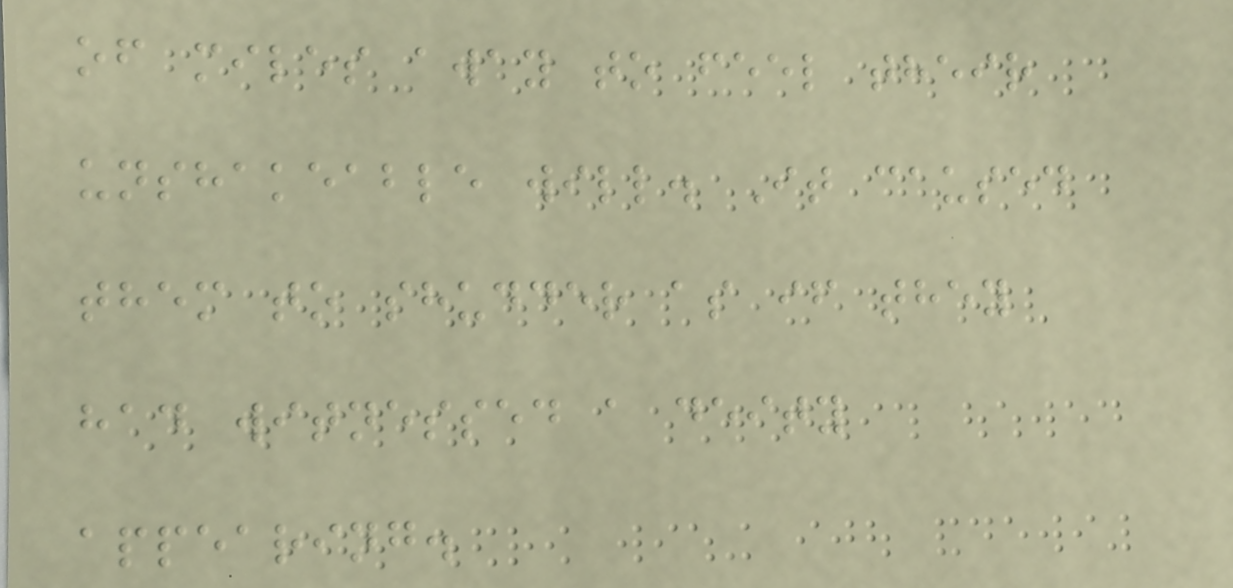of miles away to feel their
unshakeable will. It caused
them to shudder as if they
had witnessed a deity
appearing.
